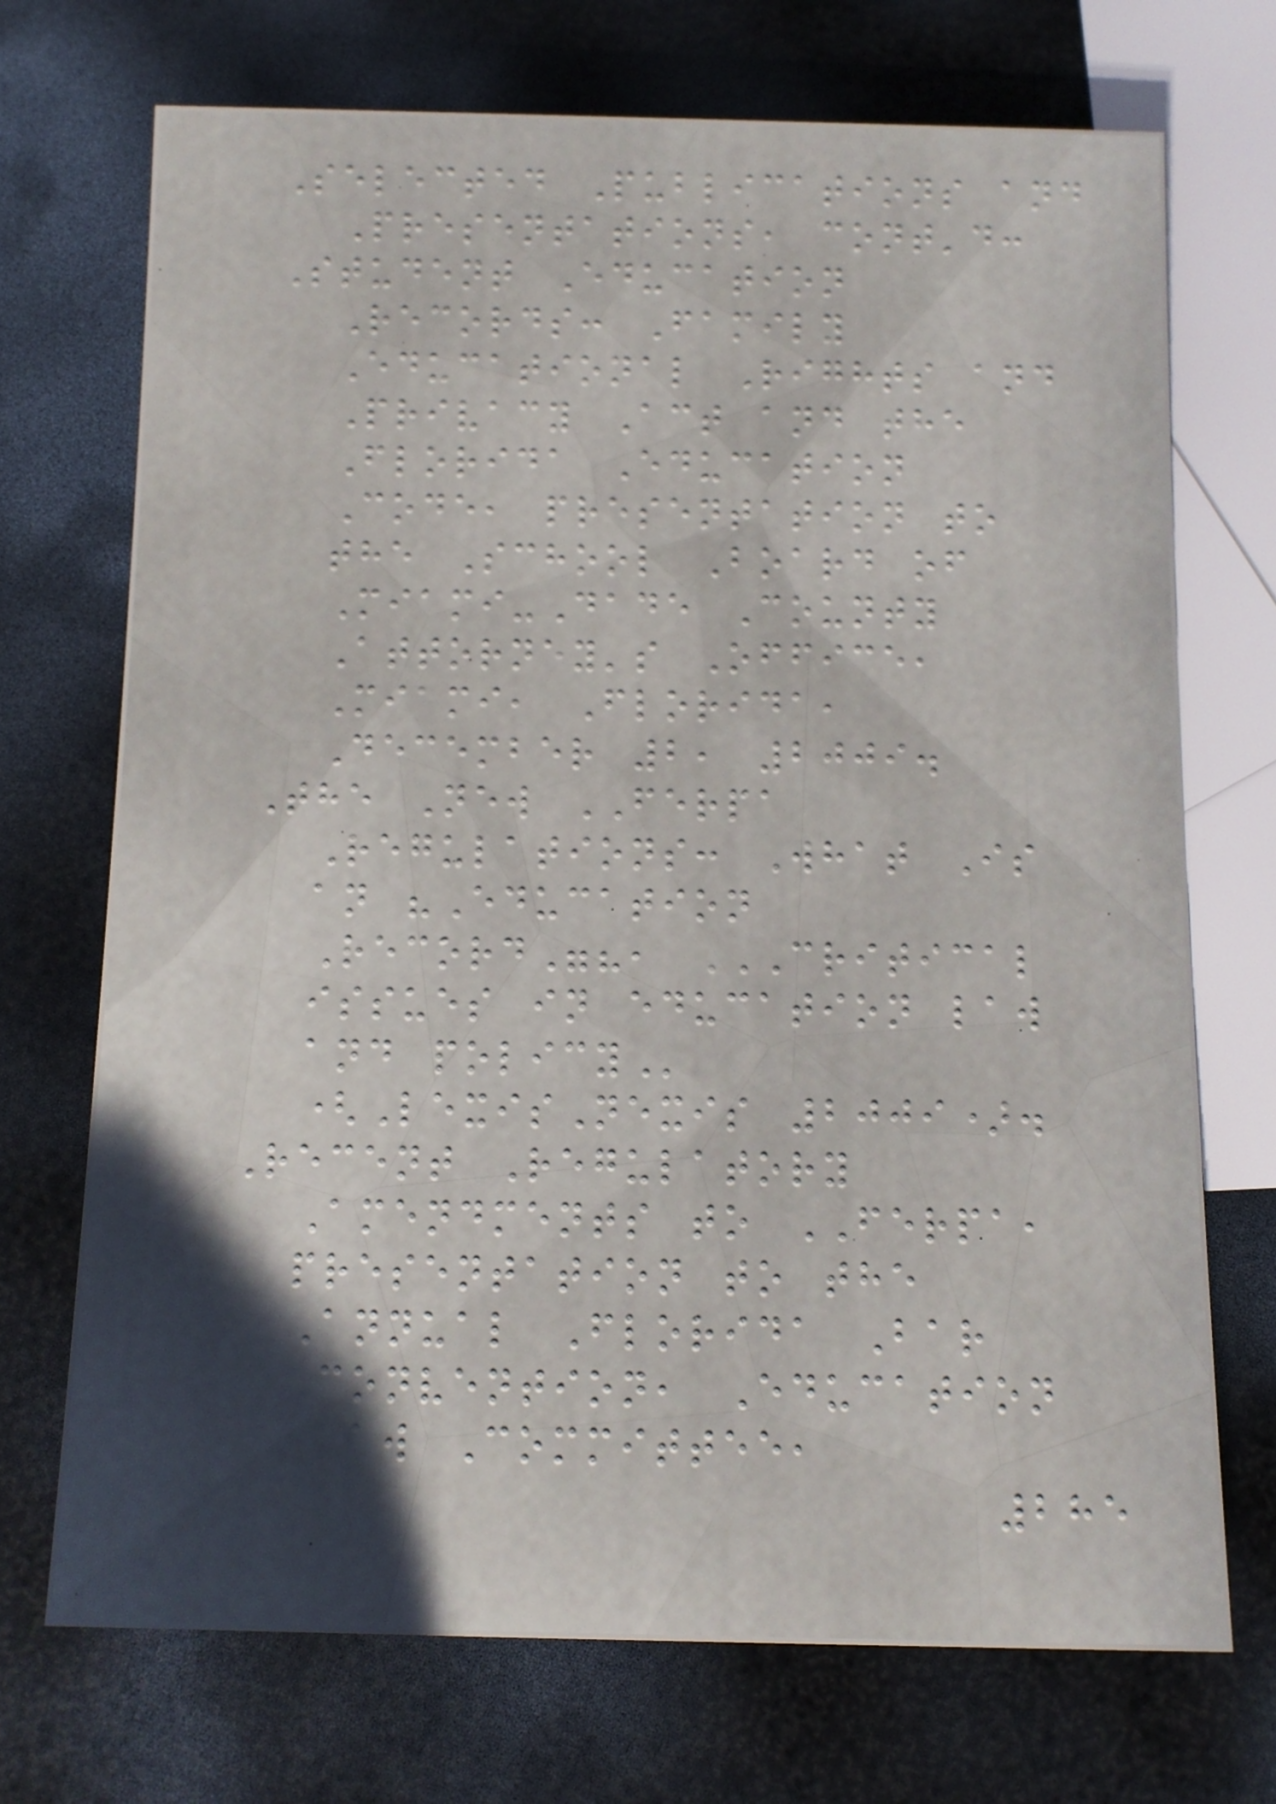Selected Publications and
Presentations, cont'd:
Student Education
Records: Family
Educational Rights and
Privacy Act and the
Florida Education
Code, presentation to
the School Board of
Miami-Dade County
Attorney's Office,
Miami, Florida,
December 2, 2009.
The New FERPA
Regulations: What Is
an "Education
Record"?, CRITICAL
ISSUES IN EDUCATION LAW
AND POLICY
(LexisNexis 2009).
Recent Regulatory
Amendments to FERPA,
presentation to the
Annual Florida Bar
Convention, Education
Law Committee,
285
